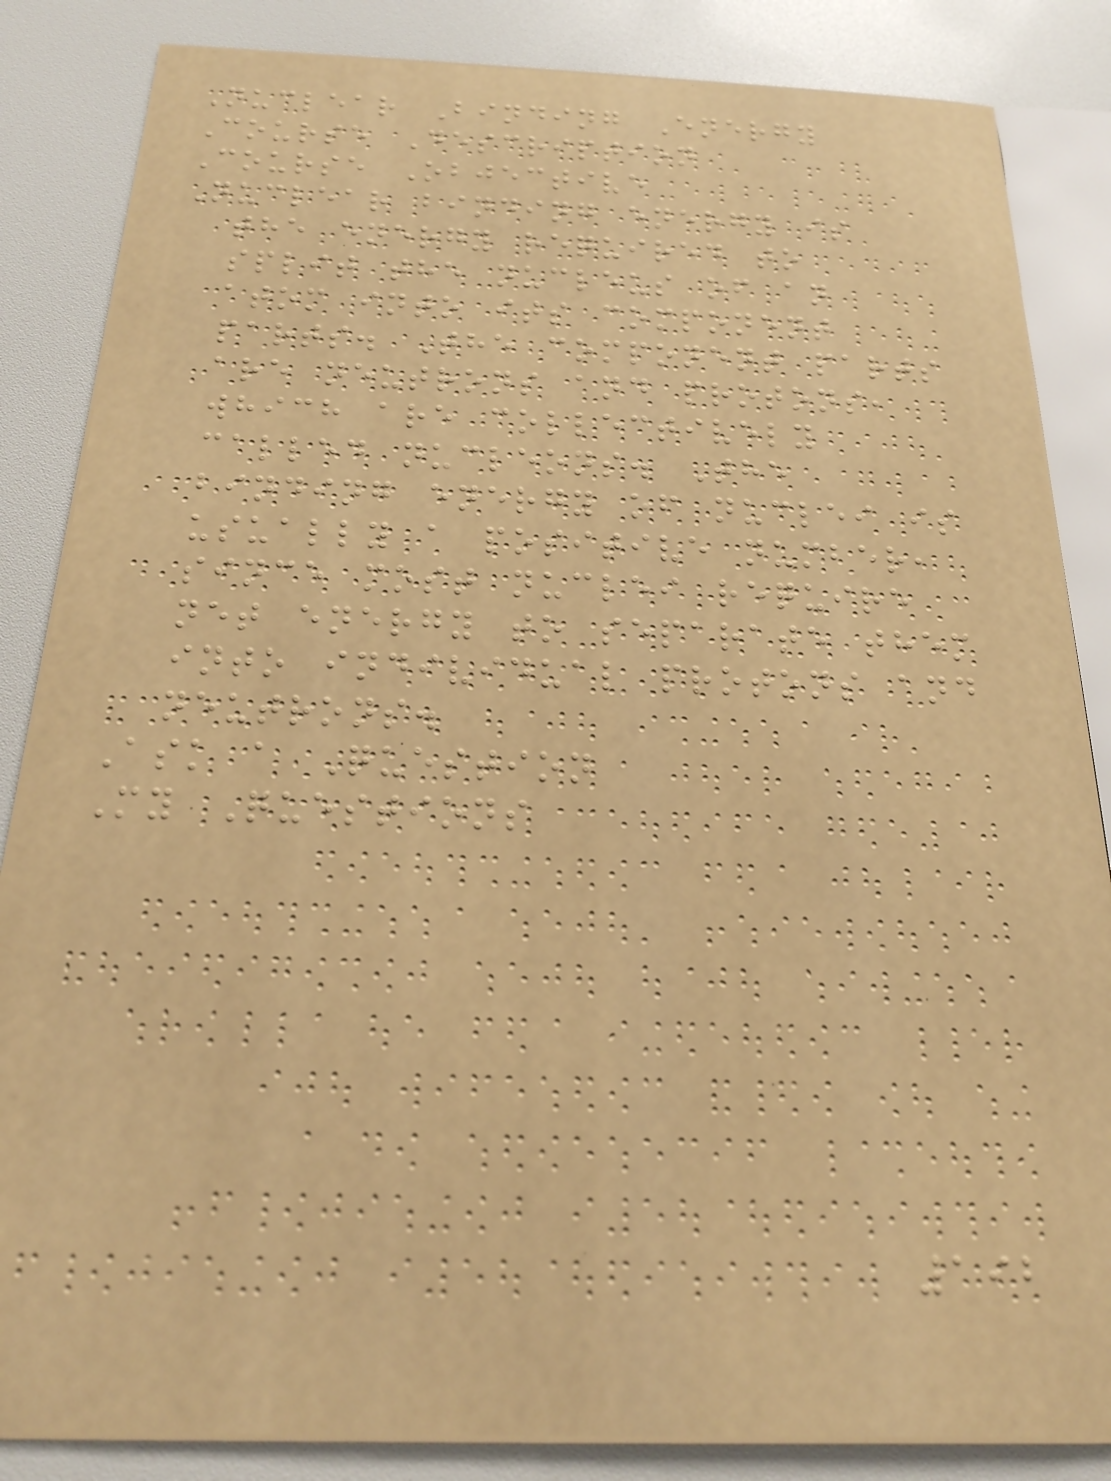Nuclear Binding Energy
Course Description
Course Objective
Nuclear binding energy is
the energy required to
split the nucleus of an
atom into its component
parts. The component parts
are neutrons and protons,
which are collectively
called nucleons. The
binding energy of nuclei is
usually a positive number,
since most nuclei require
net energy to separate them
into individual protons and
neutrons.
Ask a Question
My Questions
192
